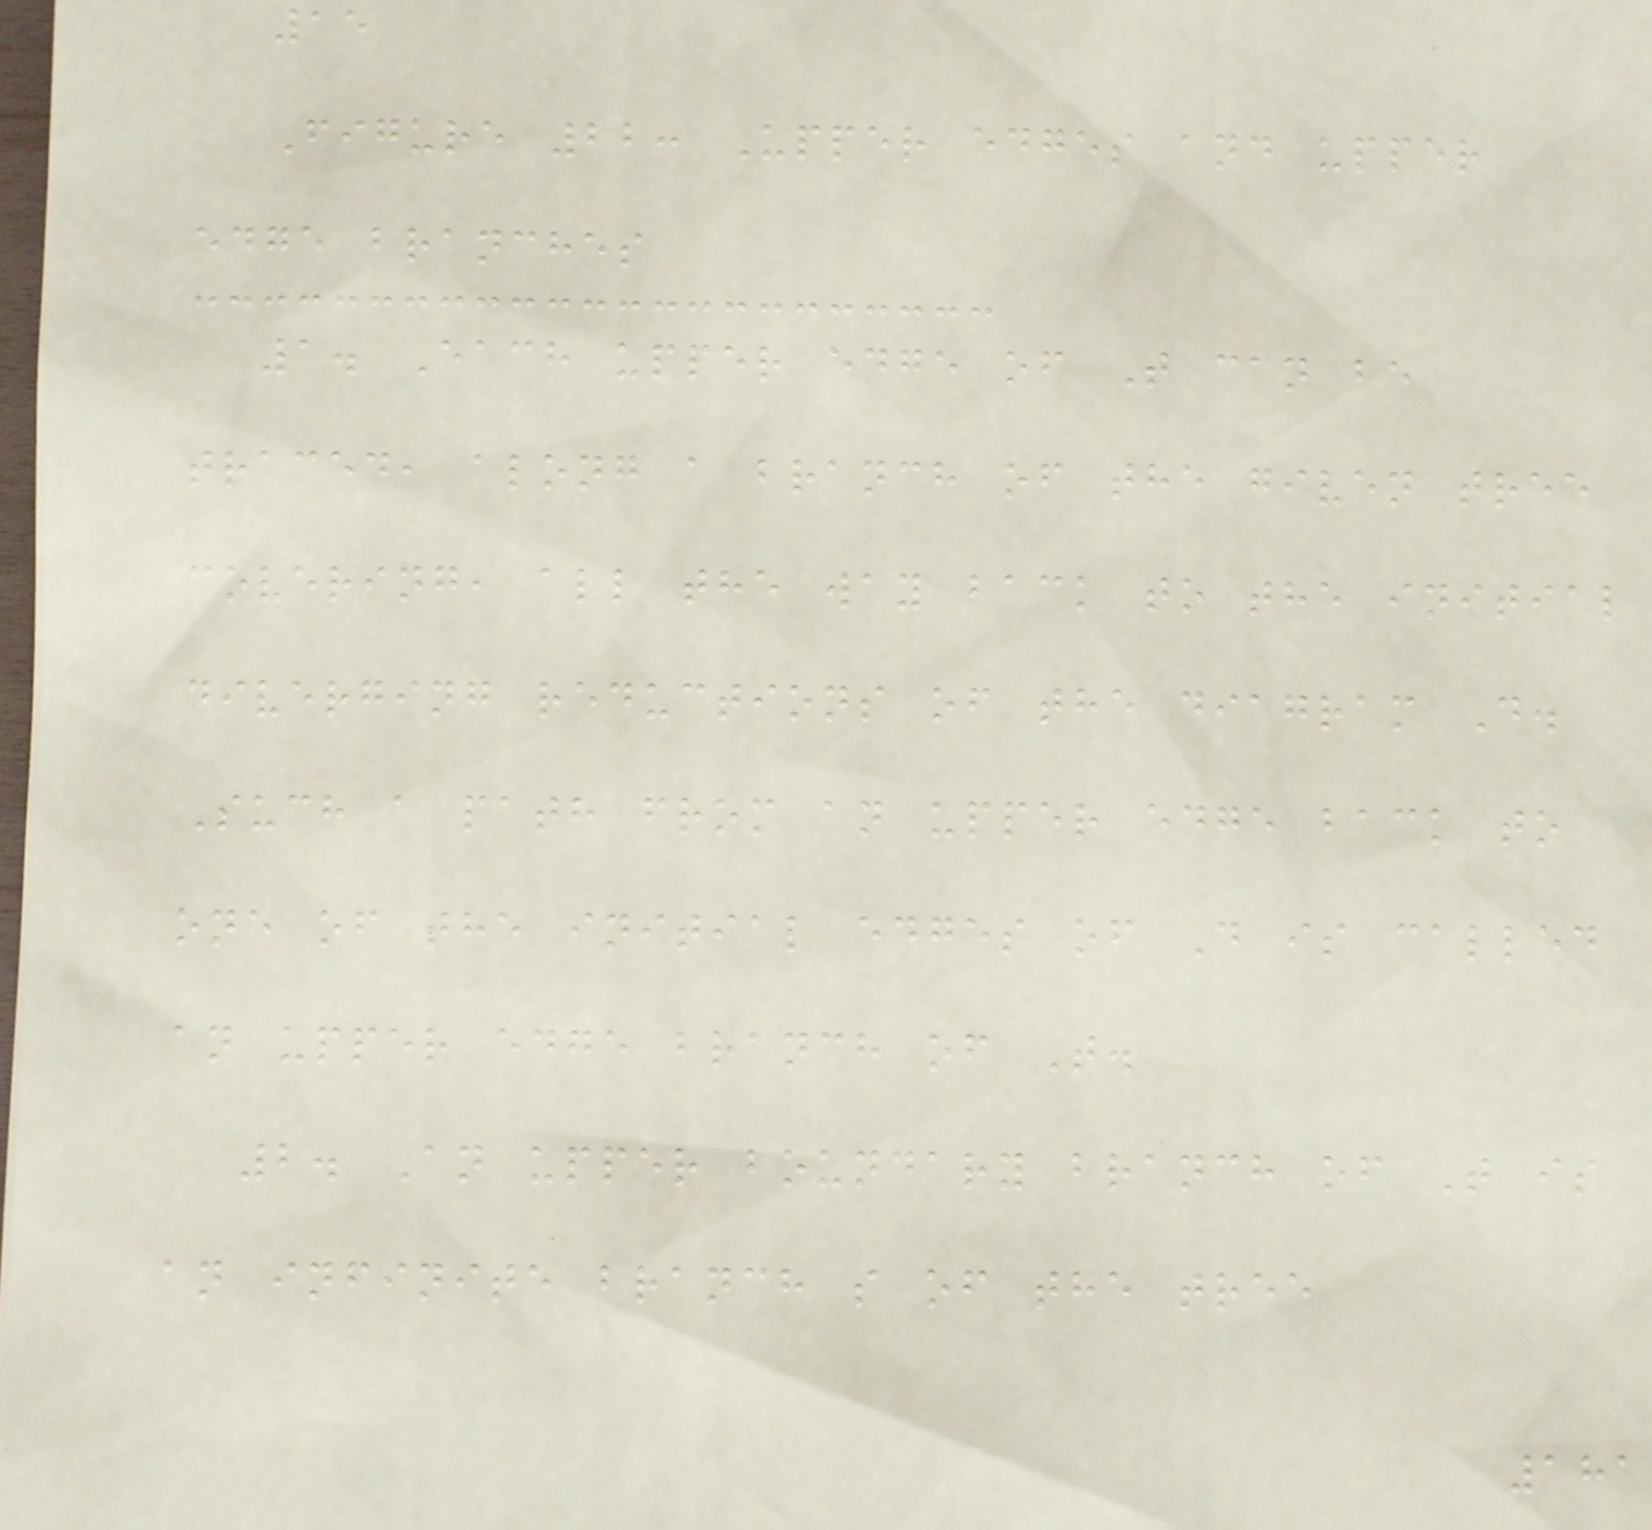15
Figure 22: Upper edges and upper
edge branches
1. Each upper edge of T can be
traced, along a branch of the given tree
covering, all the way back to the initial
diverging reductions of the diagram D.
Such a path from an upper edge back to
one of the initial edges of D is called
an upper edge branch of T.
2. An upper boundary branch of T is
an infinite branch s of the tree
181
